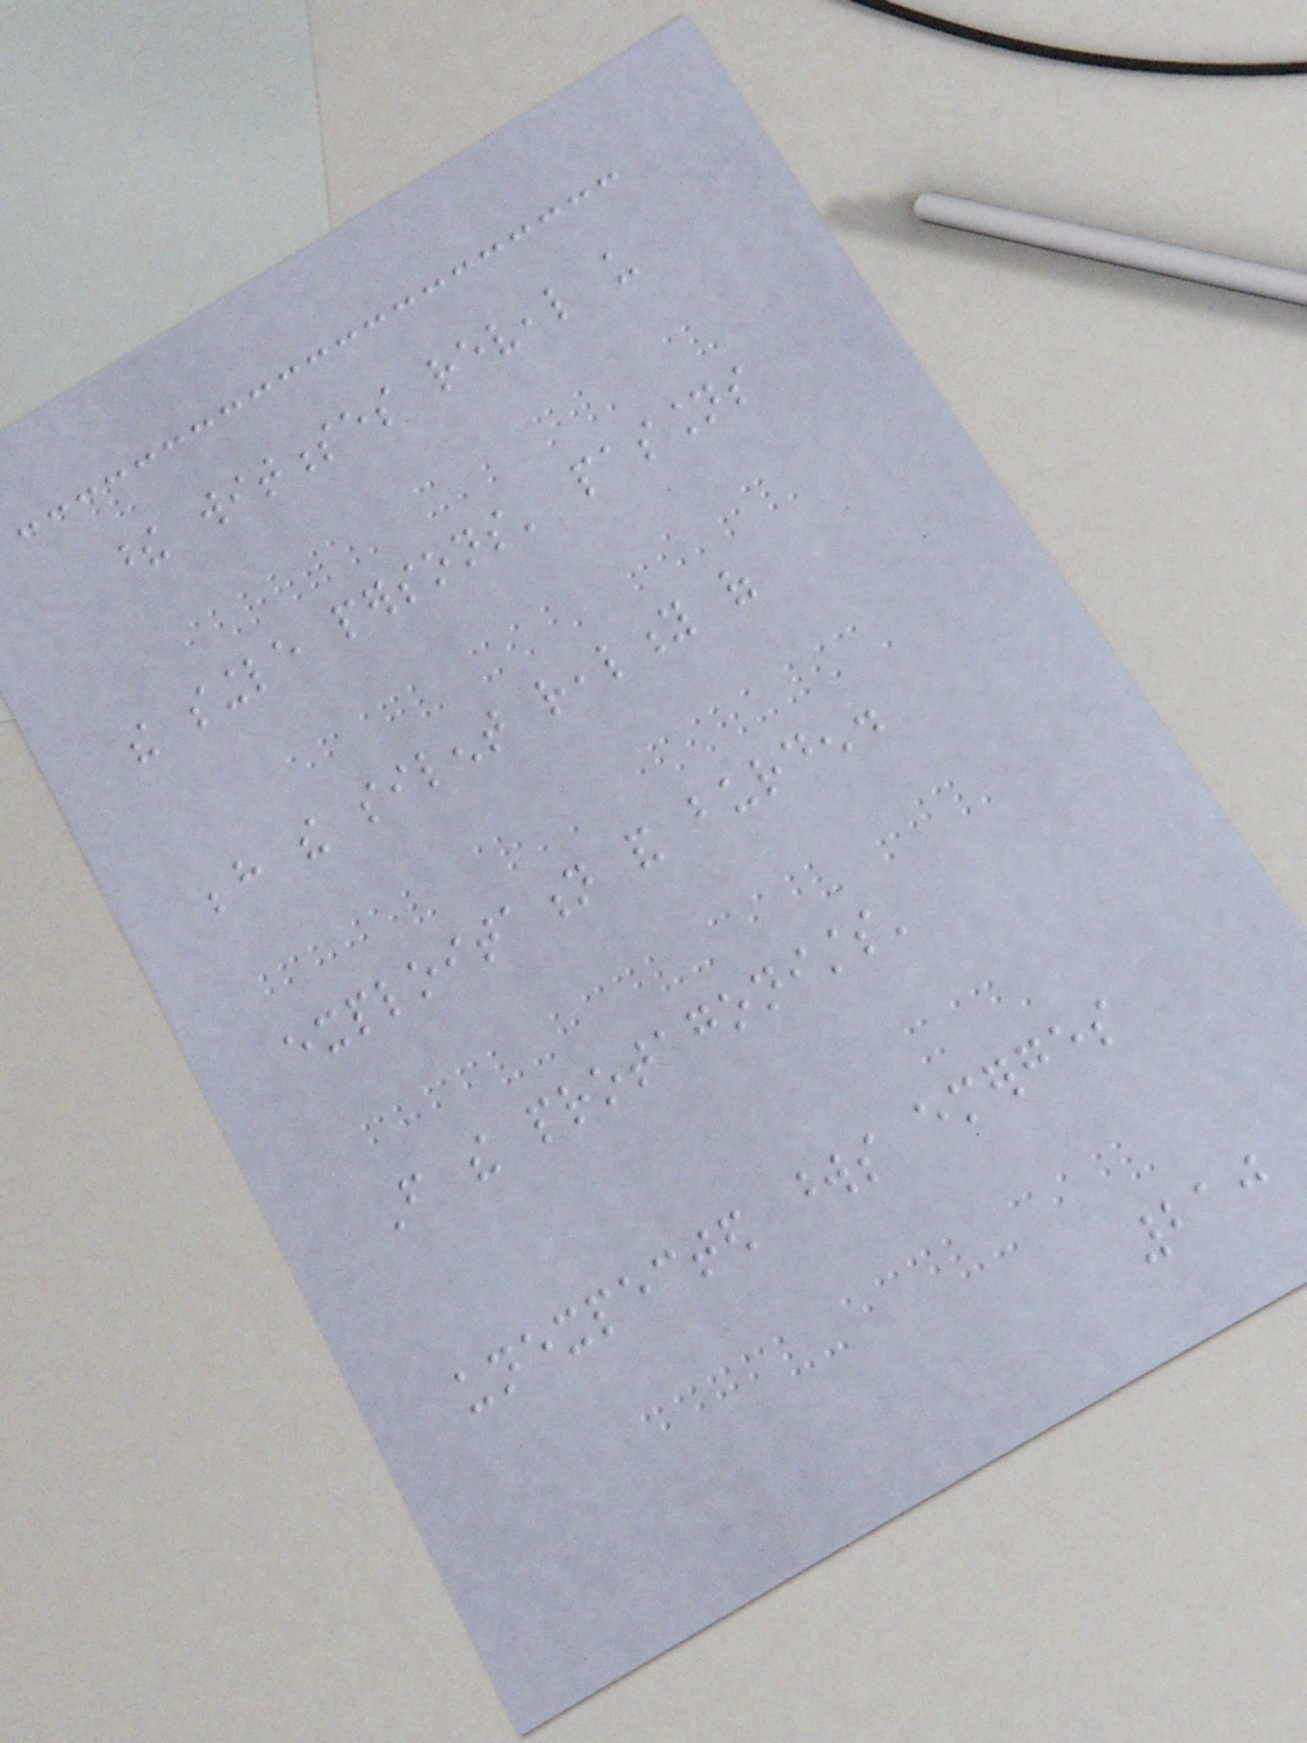these witnesses reveal us
the single persons' passions
behind the silent reality of
exploitation and burden.
From the protagonists'
unexpected words emerges
210
